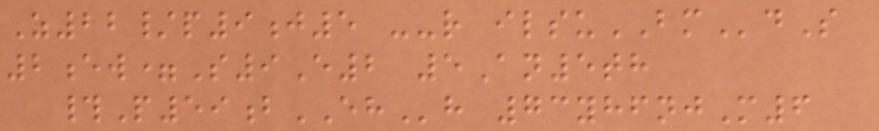Z22/p9j5 --r ilsuBMdS
2ew=S9E2 5An5th
#P59bEHh 73yhfnjM6
